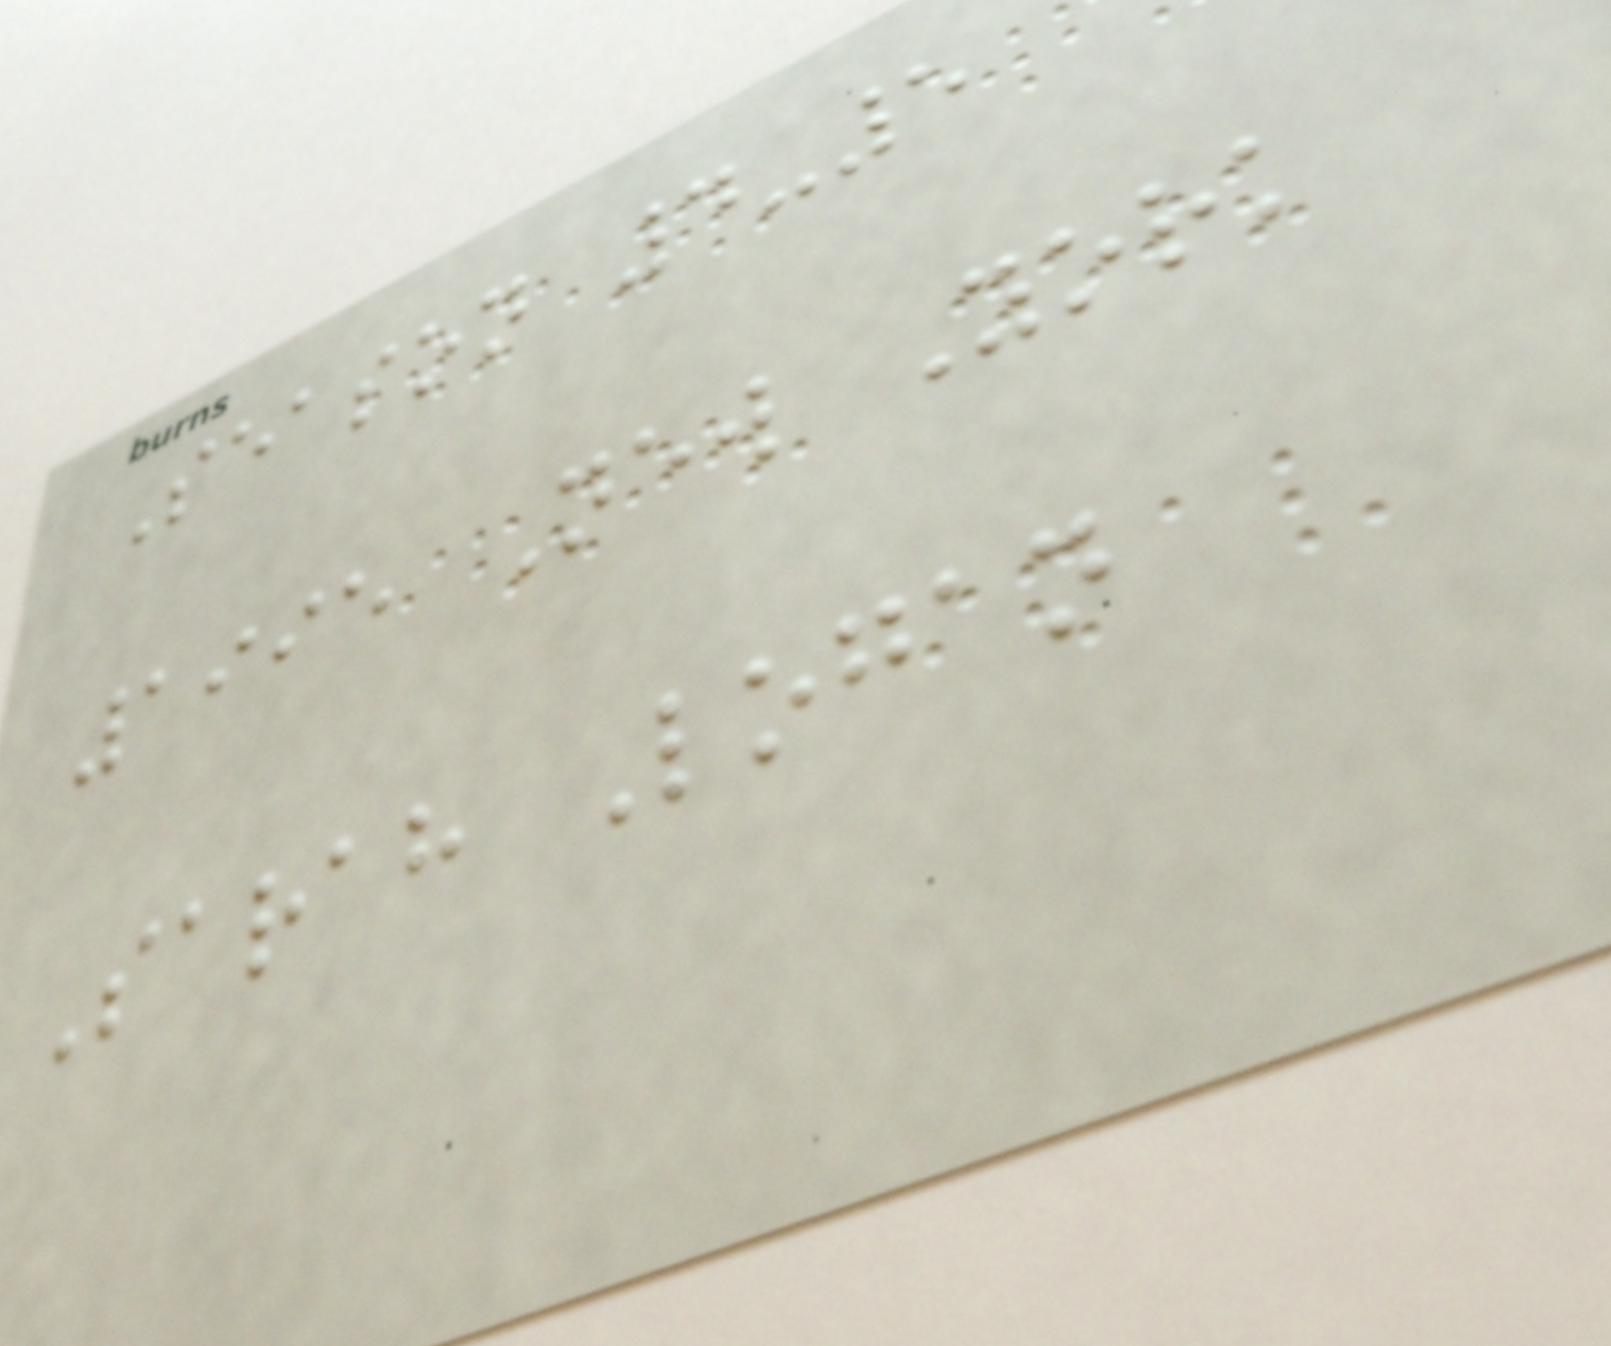Season 4-5
1995 New York
Sarah Logan
